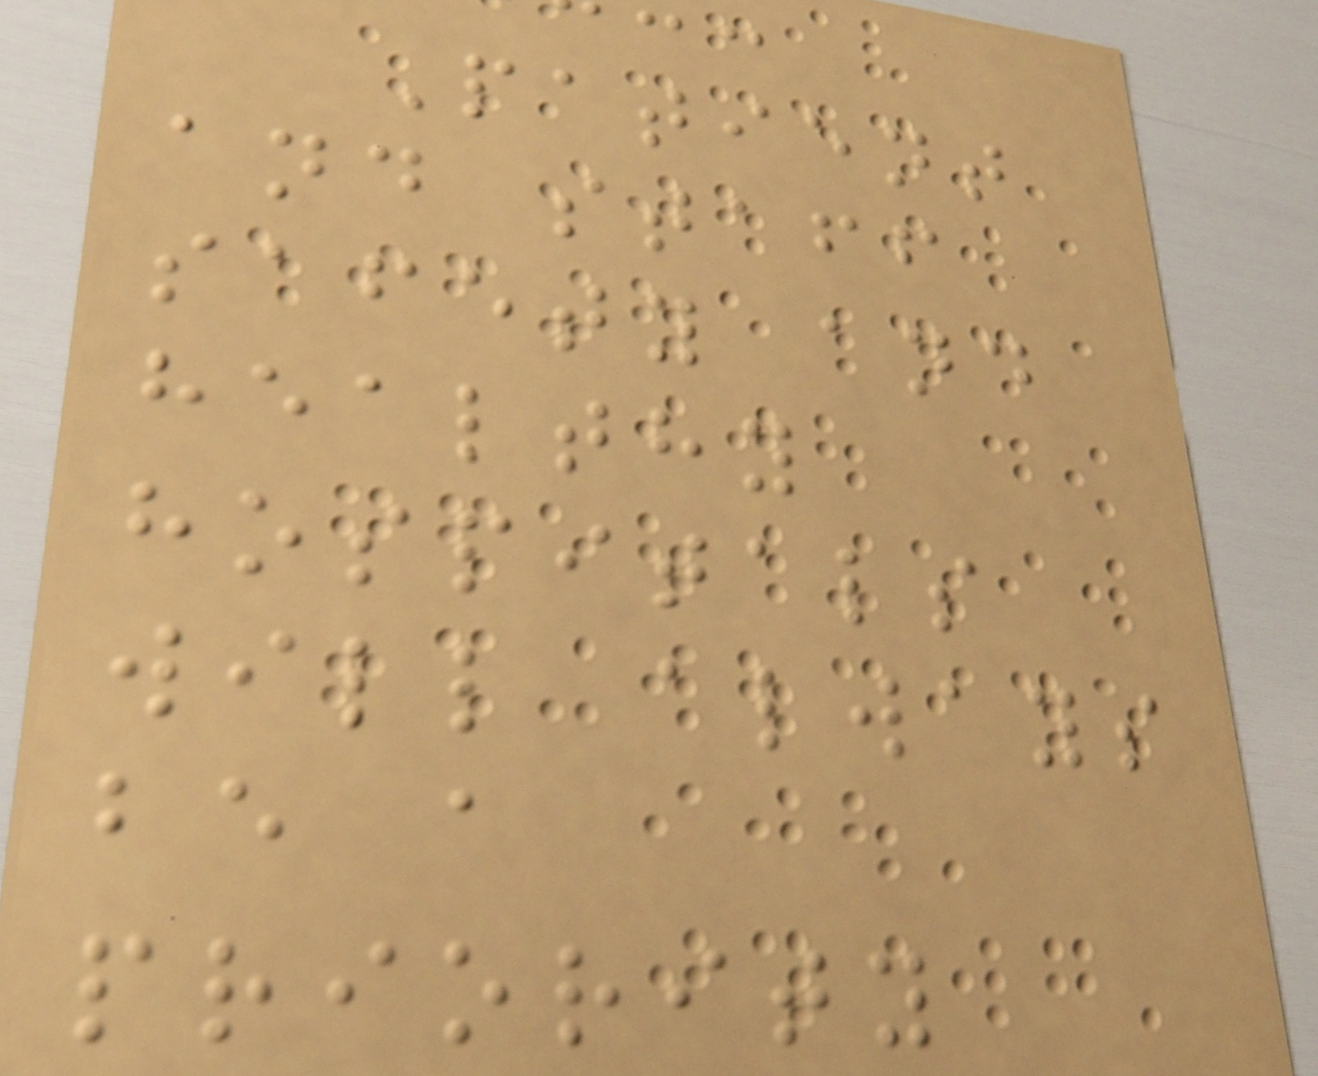Patient
and staff
safety and
healthy
hospitals
will always
be a
priority
